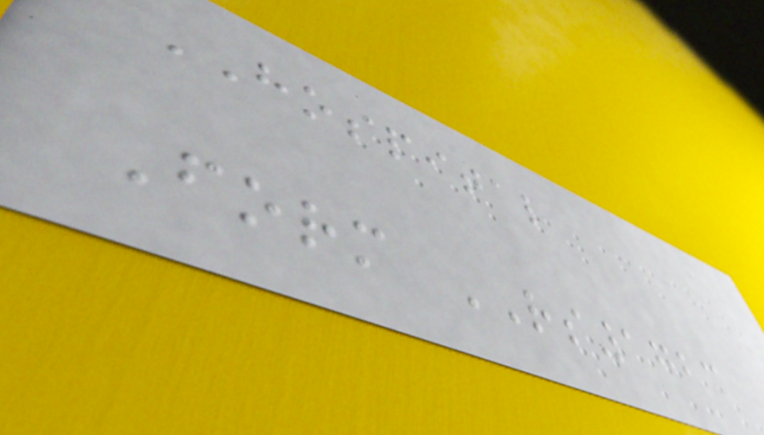HOSPITAL
Form RS1723
